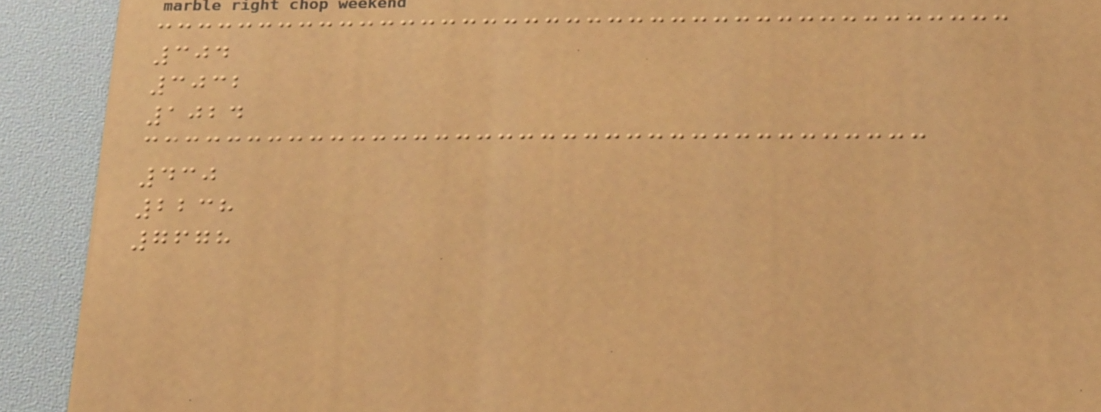304
3032
1024
430
2238
7678
